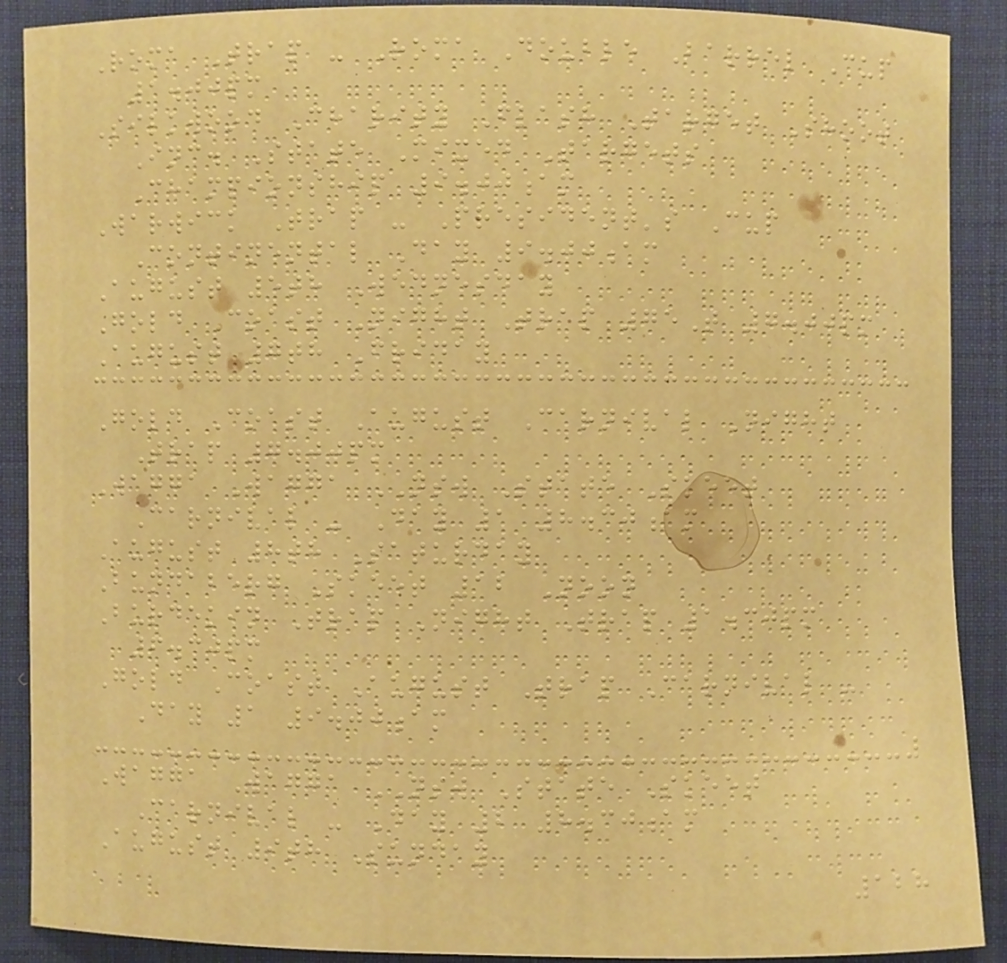Roma Trap - Roma Double Barrel Cup
1.00pm
Silkwood Charity Flash Target Shoot
Inc. State Mixed Targets
Championship 9.00am
Warwick Trap - President's Cup
Continental Day 9.00am
August 5th Wednesday
Gold Coast Night Trap 75T 7.00pm
August 7th Friday
Gold Coast August Carnival Night
Trap 7.00pm
Wagga Wagga NSW State Skeet
Carnival - Day 1 8.30am
August 8th Saturday
Bundaberg Skeet 12 Noon
Burdekin Trap Night Trap 1.30pm
6.30pm
Gold Coast August Trap Carnival -
Day 1 9.00am
Wagga Wagga NSW State Skeet
Carnival - Day 2 8.30am
August 9th Sunday
128
